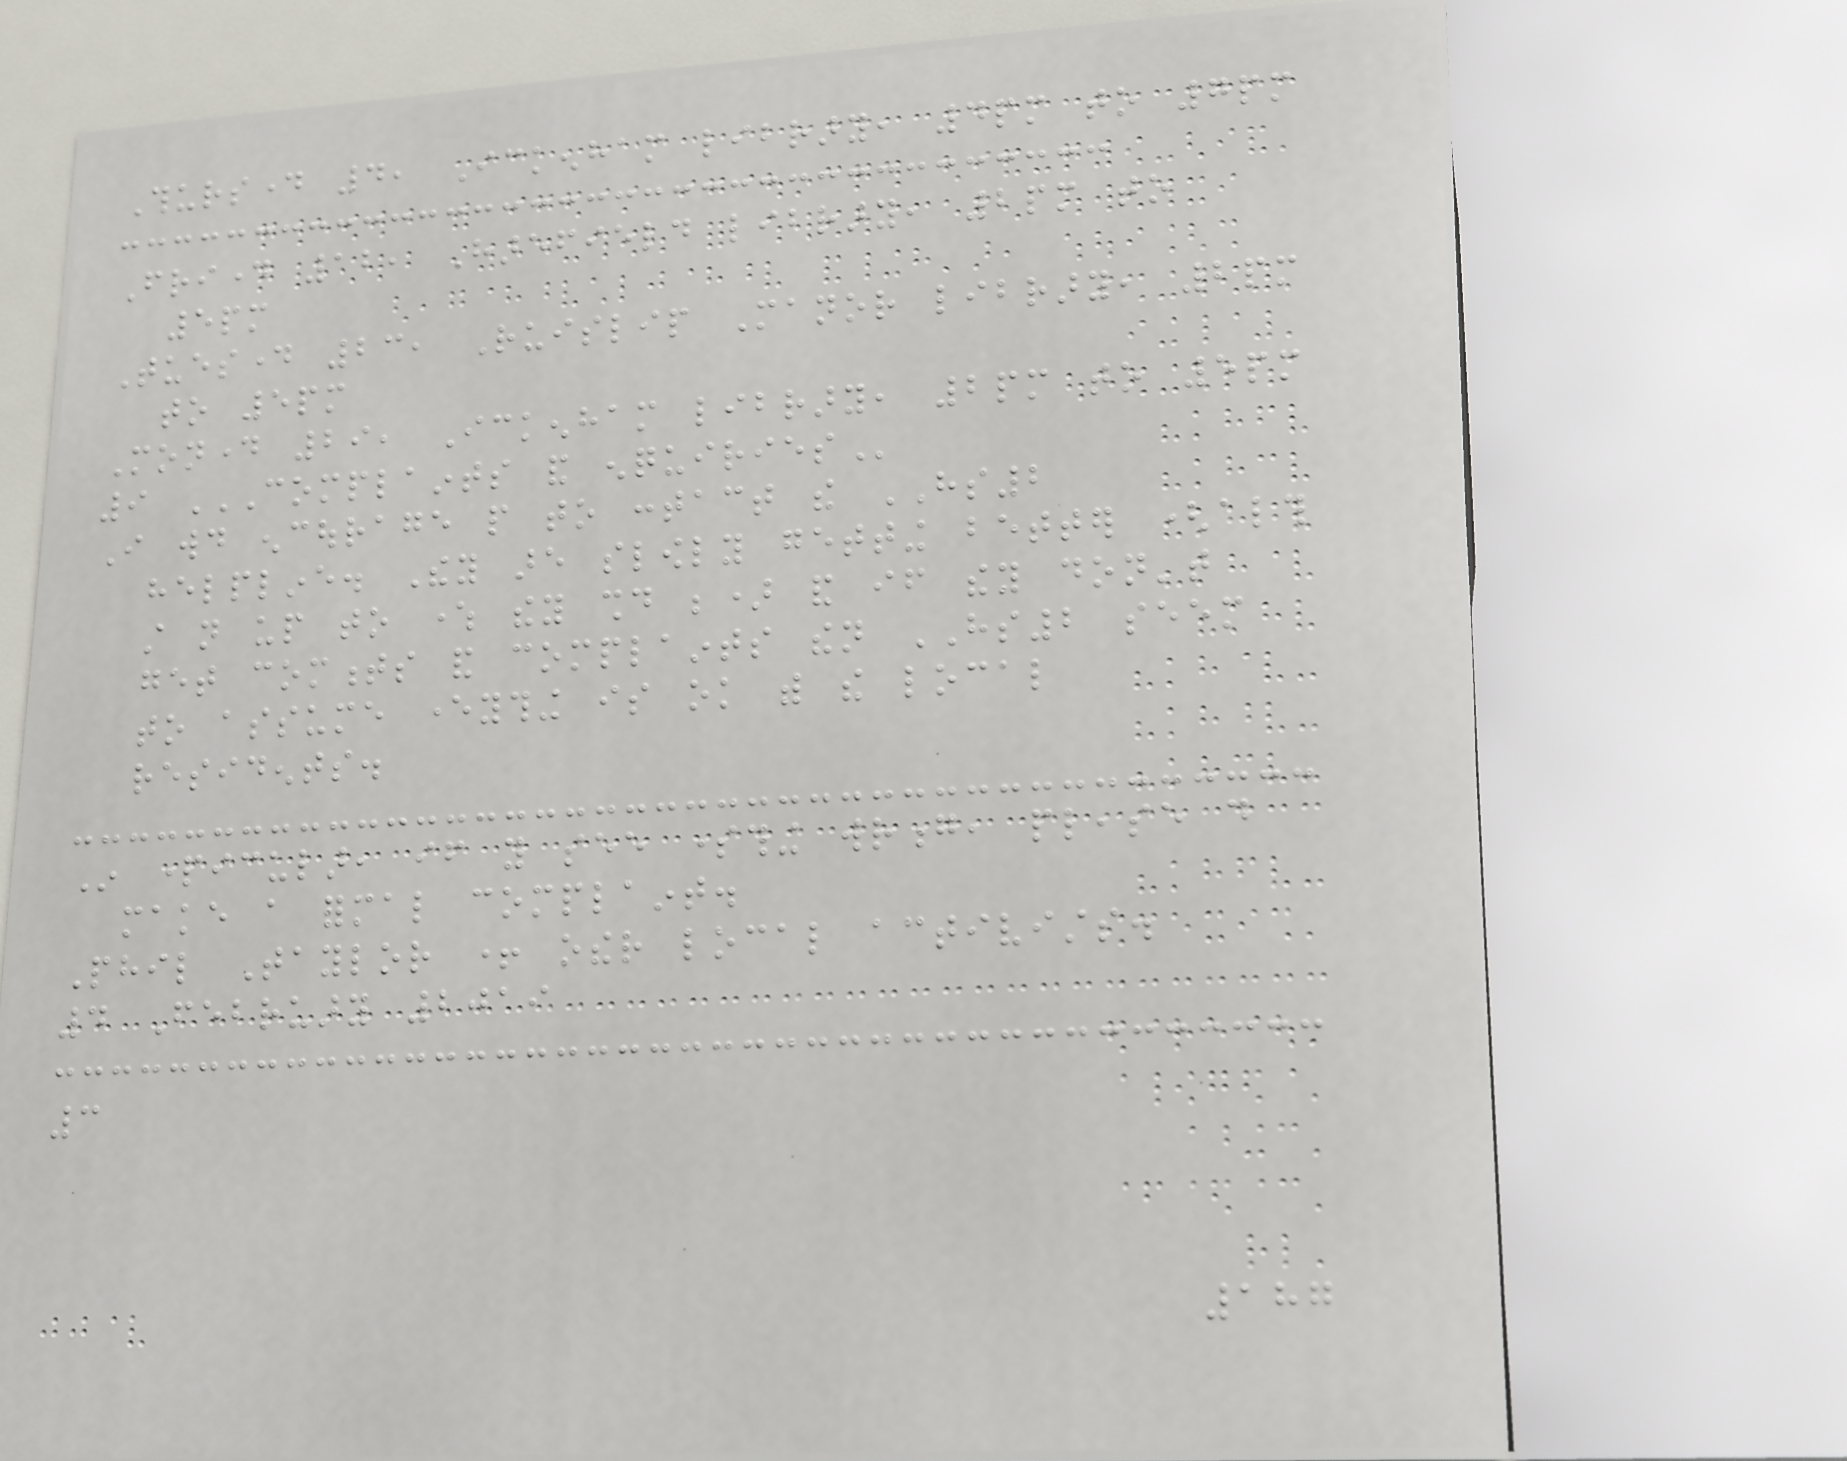Thursday 4, Ickenham library, 4pm to 7pm
Friday 12, Harefield library, 2pm to
5pm
Tuesday 23, Ruislip Manor library, 2pm
to 5pm
Monday 29, Ickenham library, 2pm to 5pm
9 COMPLAINTS AND ENQUIRIES
I would encourage people to contact the HS2
helpline. They are slowly getting better (although
still not up to where they should be) and if they don't
get comments and complaints then HS2 seem
to assume everything is ok with the local
residents.
In particular, if you see something wrong, please do
make a formal complaint.
Phil Taylor + other local activists.
4 February 2019
3
187
